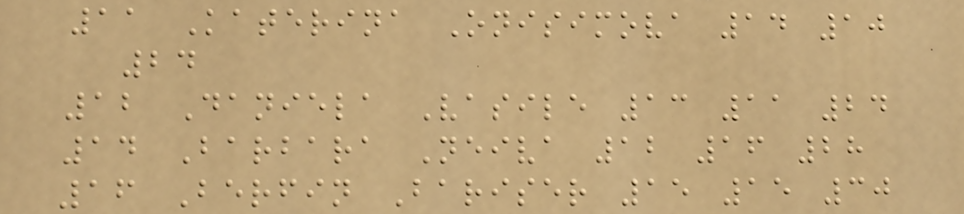11 Katerina Onisimova 14 10
24
12 Daniela Vasile 13 11 24
14 Barbara Neiva 12 16 28
16 Berfin Bariser 15 15 30
